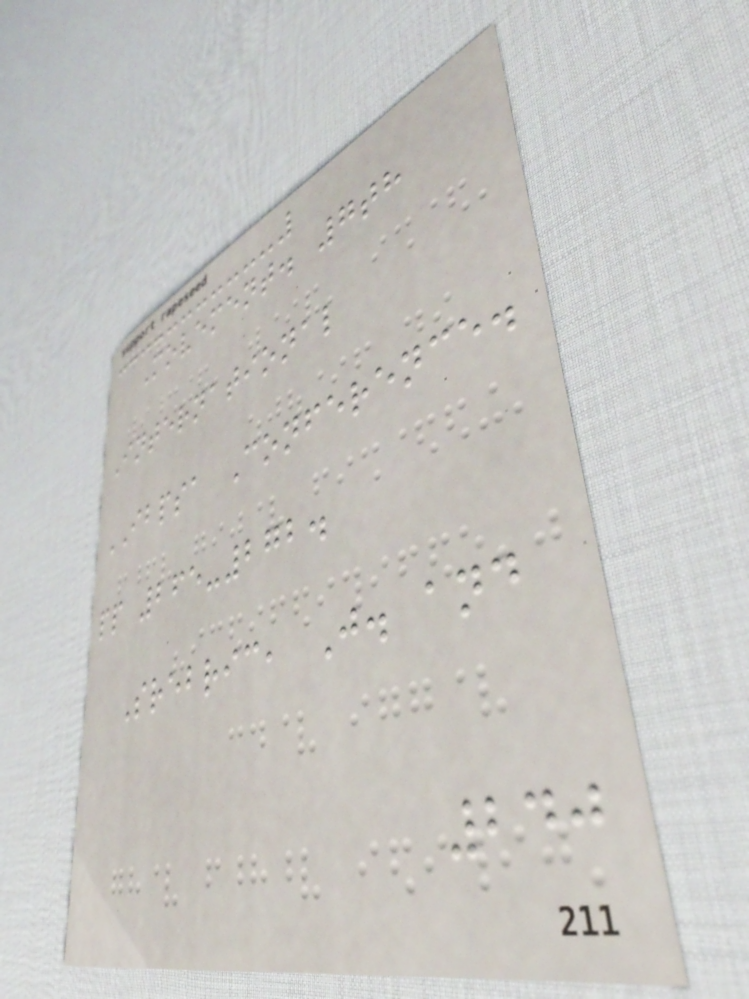Movement. 7th
International
IBPSA Conference.
pp 265-272.
Srebric, J. and
240
